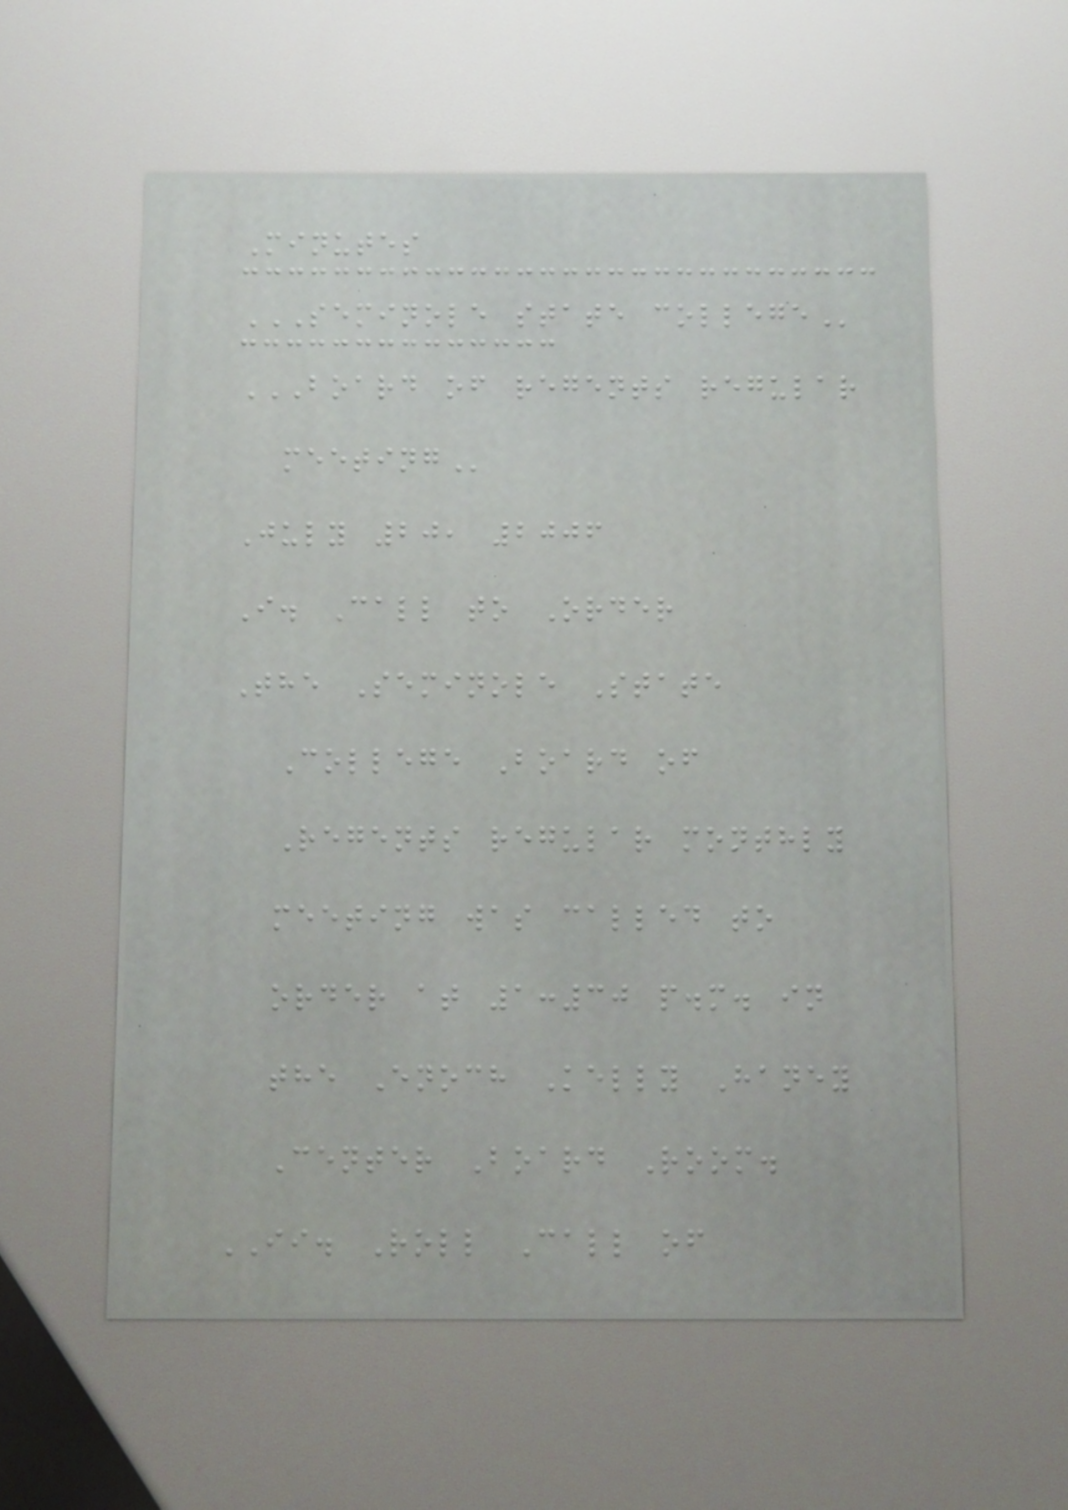Minutes
SEMINOLE STATE COLLEGE
BOARD OF REGENTS REGULAR
MEETING
July 20, 2006
I. Call to Order
The Seminole State
College Board of
Regents regular monthly
meeting was called to
order at 1:30 p.m. in
the Enoch Kelly Haney
Center Board Room.
II. Roll Call of
